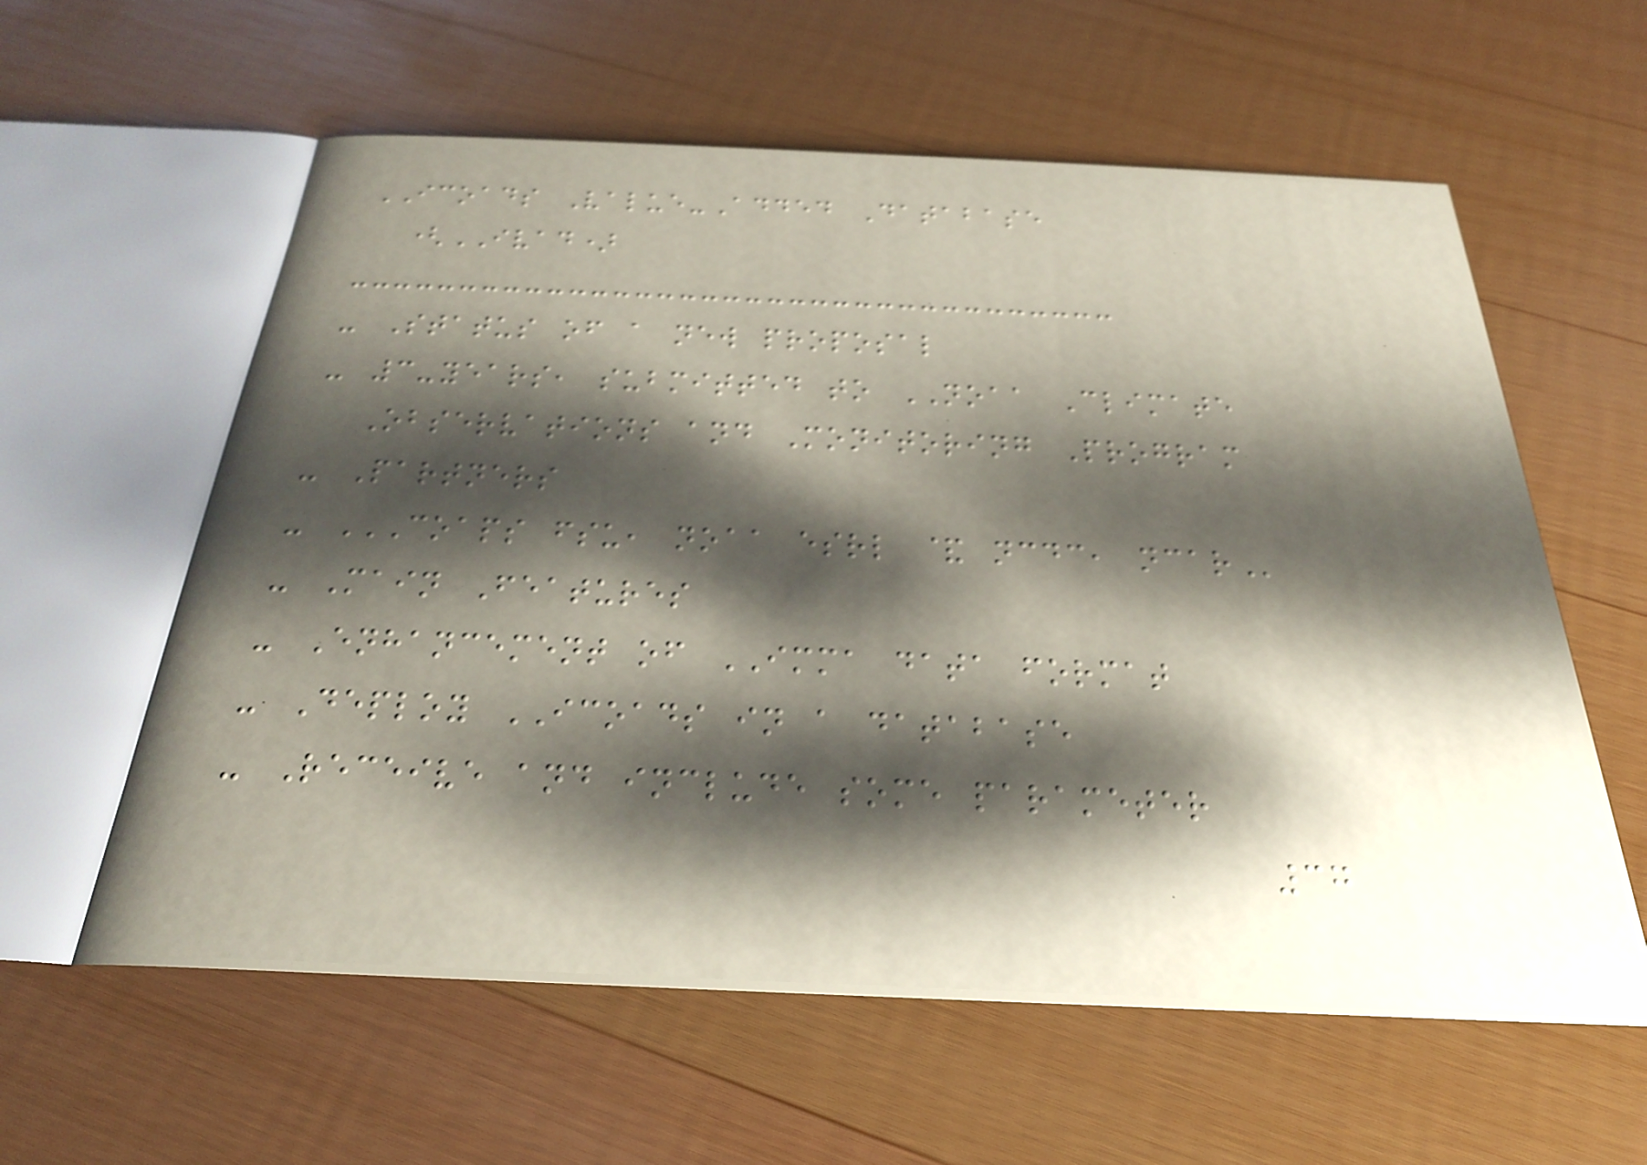ICOADS Value-Added Database
(IVAD)
- Status of a new proposal
- 3-years, submitted to NOAA Climate
Observations and Monitoring Program
- Partners
- COAPS FSU, NOAA ESRL & NCDC, NCAR
- Main Features
- Enhancement of IMMA data format
- Deploy ICOADS in a database
- Receive and include some parameter
37
